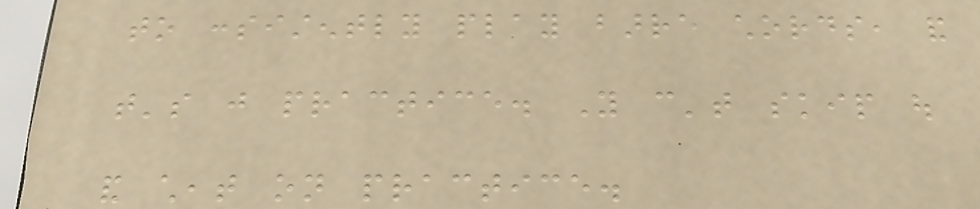to consistently play barre chords, and
that's just practice. You can't skip out
and cheat on practice.
